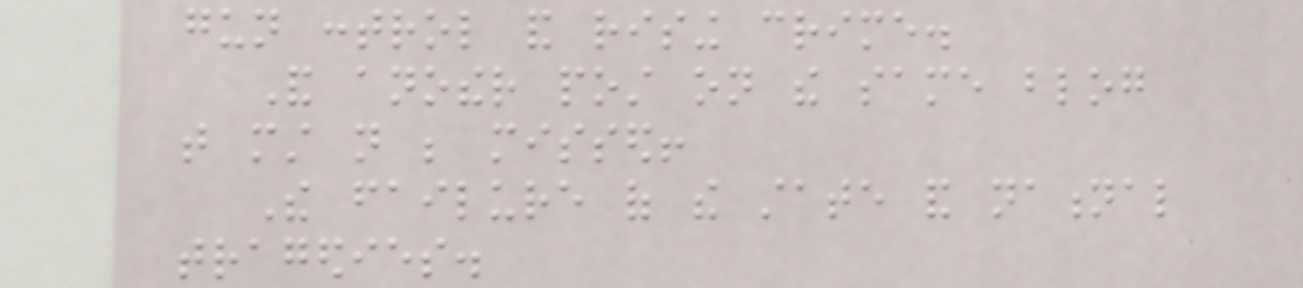gun control and rising crime.
And another post on the same blog
that must not be missed!
The failure of the state and national
tragedies.
